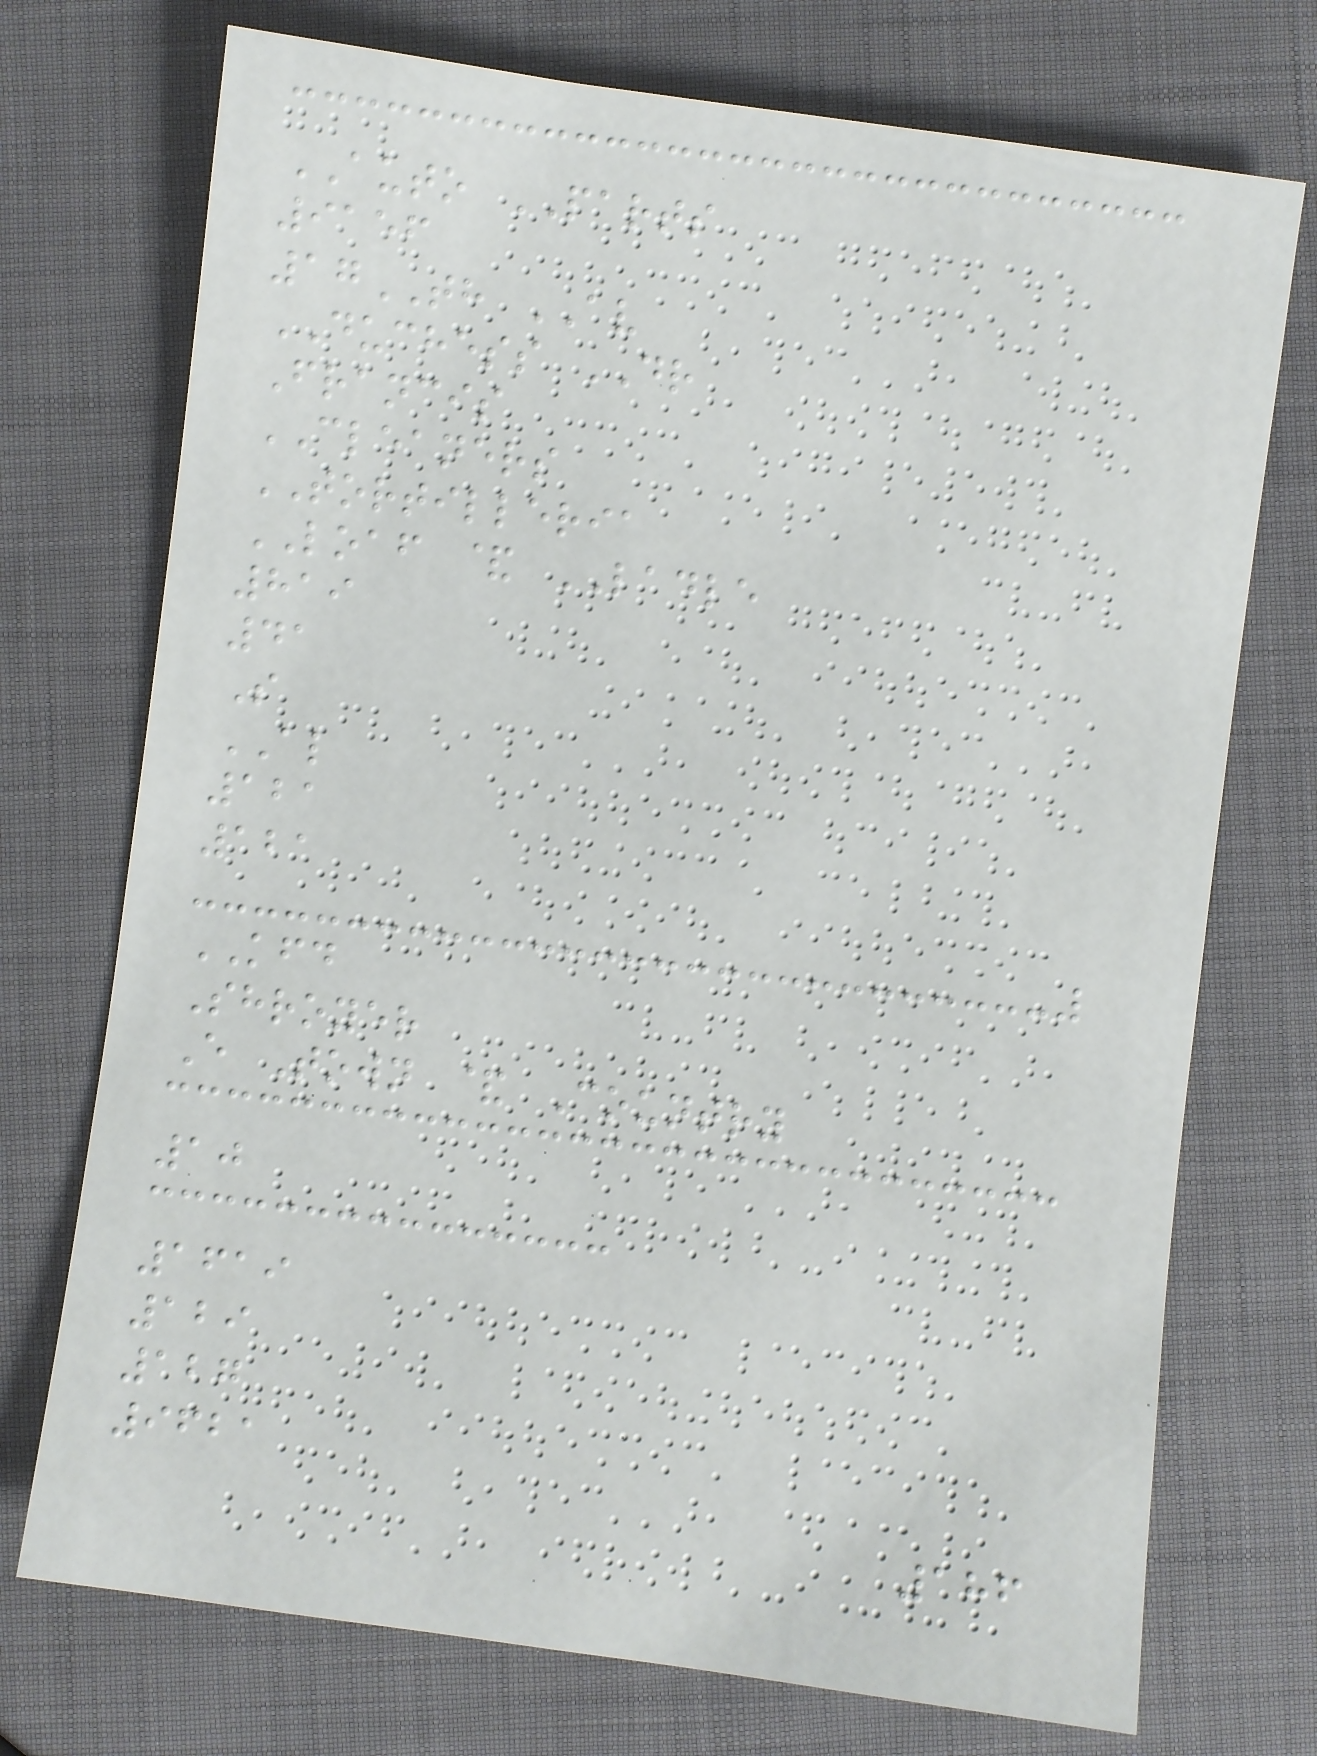AUTO PARTS
9156
17TH AV
DUCHESS DR
Francis
CLEANERS
TORTILLERIA
LOAF & LADLE
819
41
S
AL
121
121
KFD
Shroyer
E Town & Country
10
1619
129
127
9621
186
